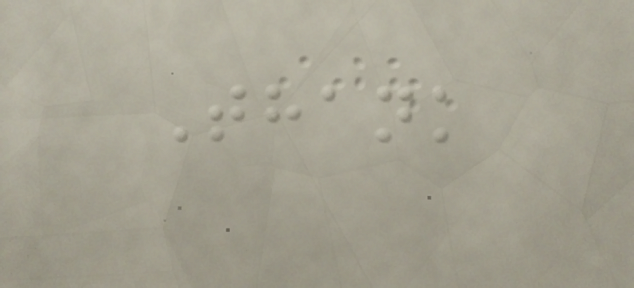Thank
